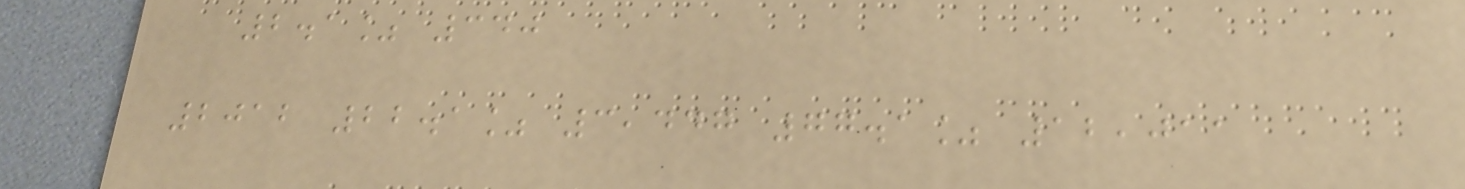2.1% 340
2012 22.1% 3,447 77.1% 12,011
